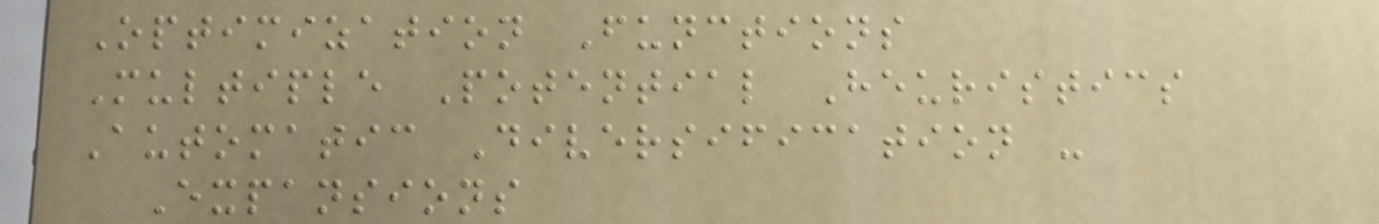Optimization Functions
Multiple Potential Heuristics
Automatic Diversification -
Expansions
